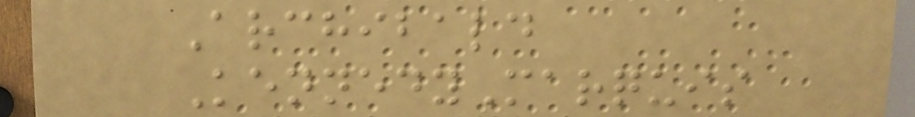Archibald
KennedyMarquis
